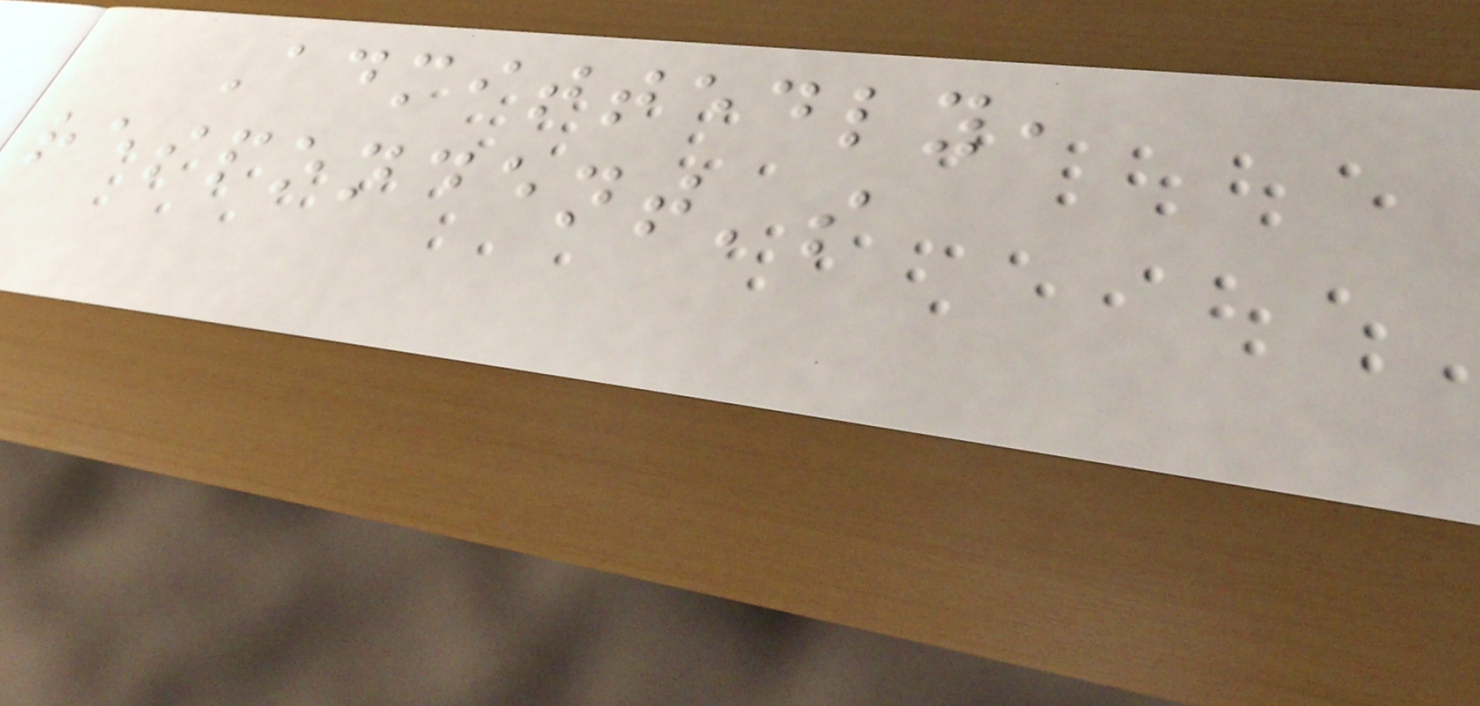Admittedly,
respondent's
